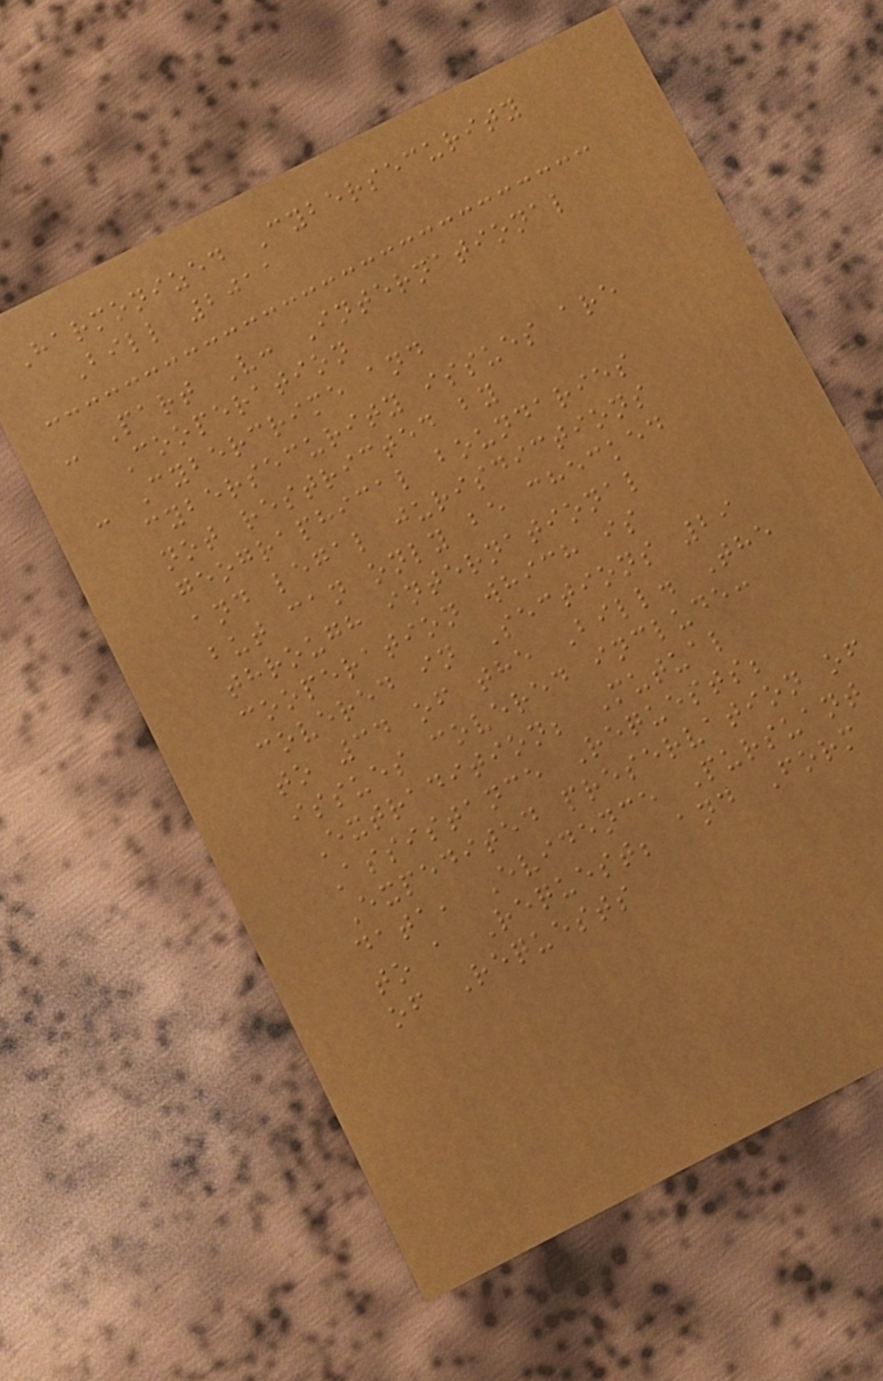Harmonized Cybersecurity
Bill 2011
- Part V: International
Cooperation
- Cybercrime and
cybersecurity issues are
not restricted by
geographical boundaries
and legal jurisdictions
but can only be checked
through international
cooperation which is
covered in Sections 29
to 34 of the Bill. The
issues covered include:
Extradition; Mutual
Assistance Requests;
Expedited preservation of
data, Evidence Pursuant
to a Request; and Form
of Requests
